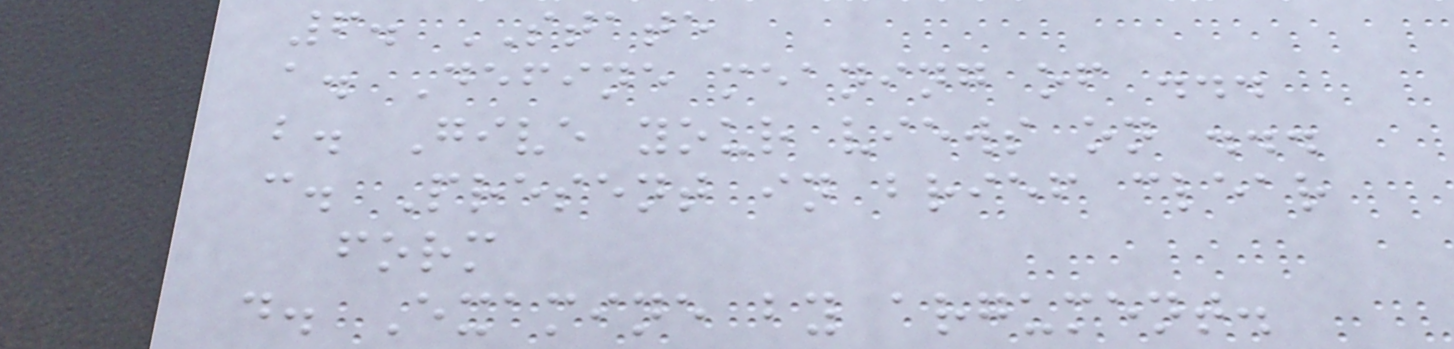6. STATE
a. Define meaning of ...
b. Give your views on ...
c. Present in brief clear
form
d. Examine by argument.
